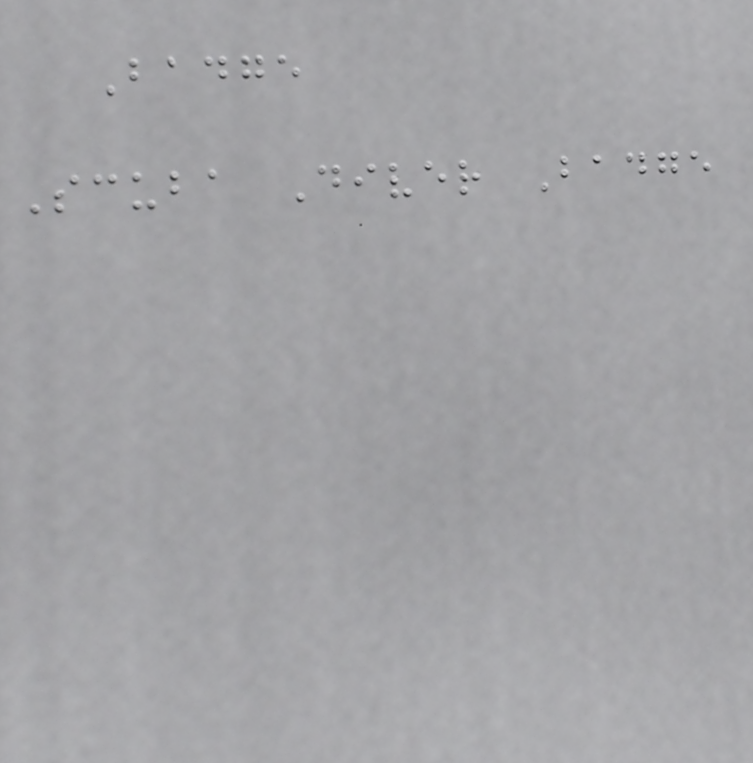Badge
Scuba Diver Badge
